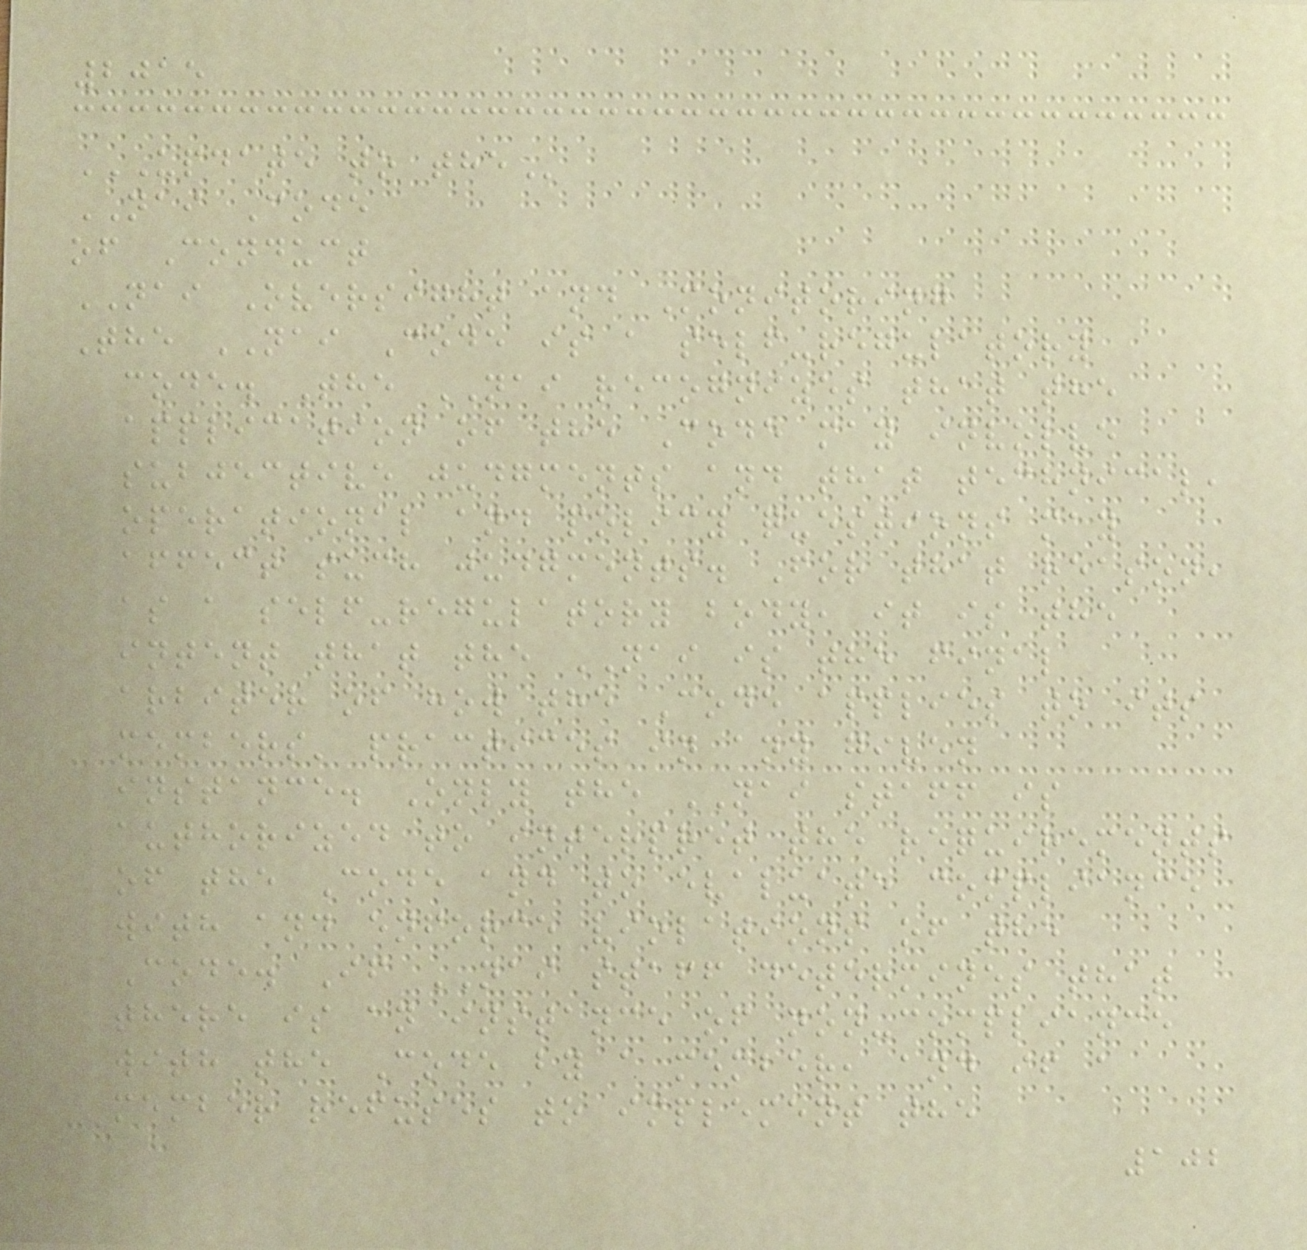2015
UPDATE TO THE
NAI Code
of Conduct
NAI Oversight and Monitoring
The NAI Code is a self-regulatory
code. The NAI recognizes that the
application of the Code may involve
subjective judgments and that technical,
operational and policy questions may
affect such judgments. For that reason,
as a self-regulatory body, it is the
intent that the NAI is the final
arbiter of how the Code applies to its
members' practices in any given
instance. Only the NAI staff is
authorized to interpret the requirements
of the Code and to evaluate compliance
with and enforce violations of the
Code. If NAI staff determines that
there is an instance of non-compliance
with the Code by a member, and if a
member refuses to implement the
102
